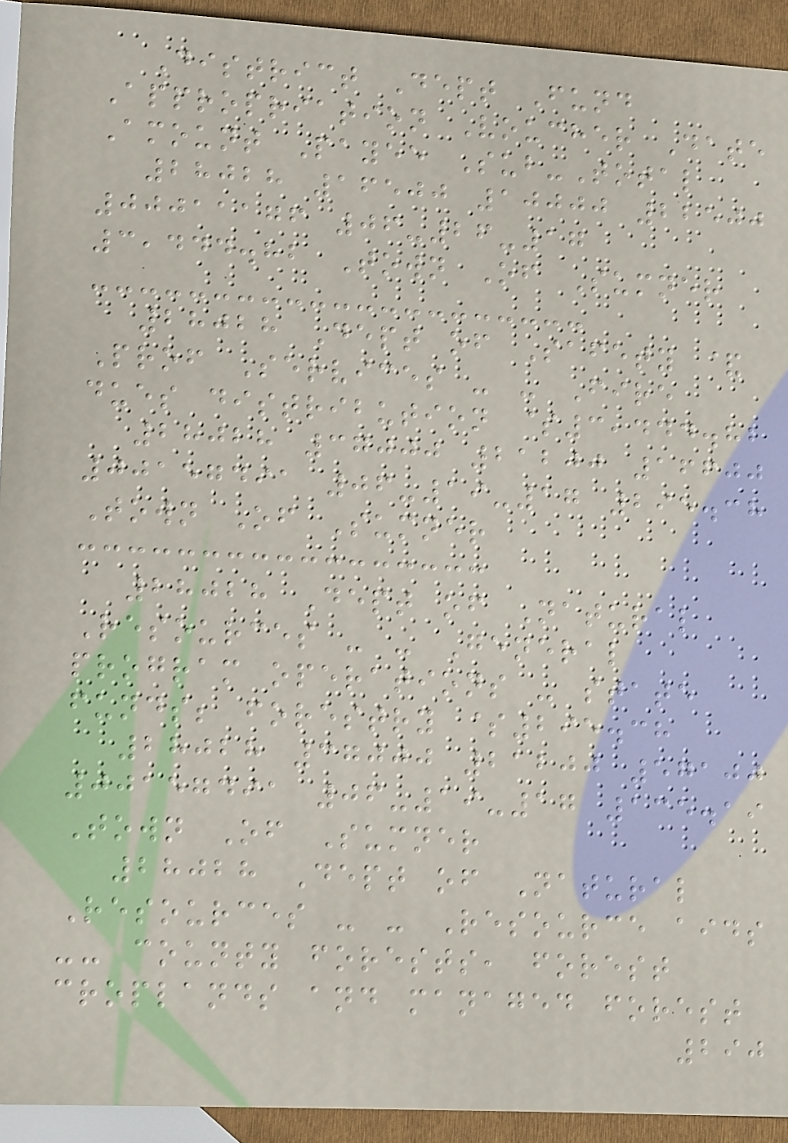District Dept Fund
Appropriation Voucher Date
Amount Payee Sub-Total
28028 16500 10000 22500
00011176 06-26-17
3,444.82 Town Of Sumner
28028 Dept of Safety &
Prof Services - - Fire
dues distribution $3,444.82
28028 37000 21200 16600
00157491 06-19-17 295.38
Town Of Sumner
28028 Dept of Natural
Resources - - General
program operations - state
funds; forestry $295.38
28028 37000 21200 57100
00157491 06-19-17 135.19
Town Of Sumner
28028 Dept of Natural
Resources - - Resource aids
-- county forests, forest
croplands and managed forest
290
